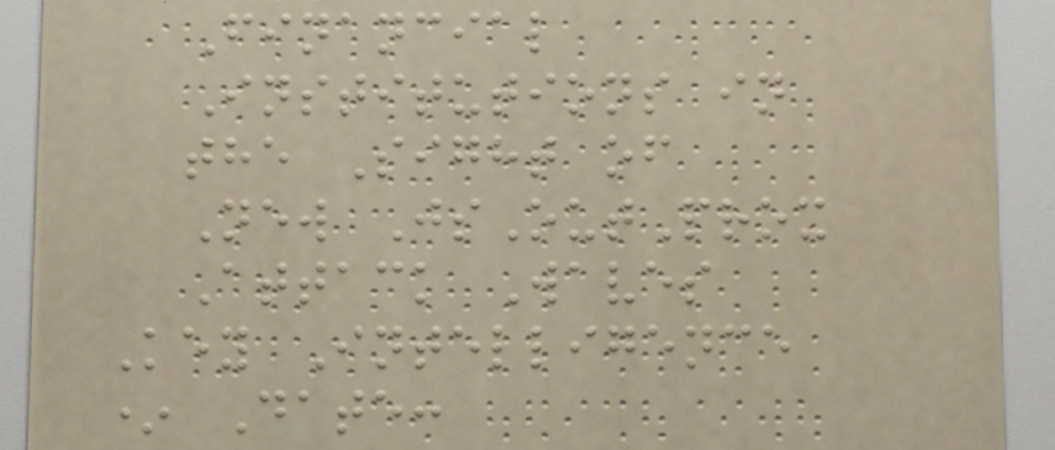Financial
Institutions in
the Sight of
New JsOutProx
Attack Waves
Key Intelligence
* Date:
